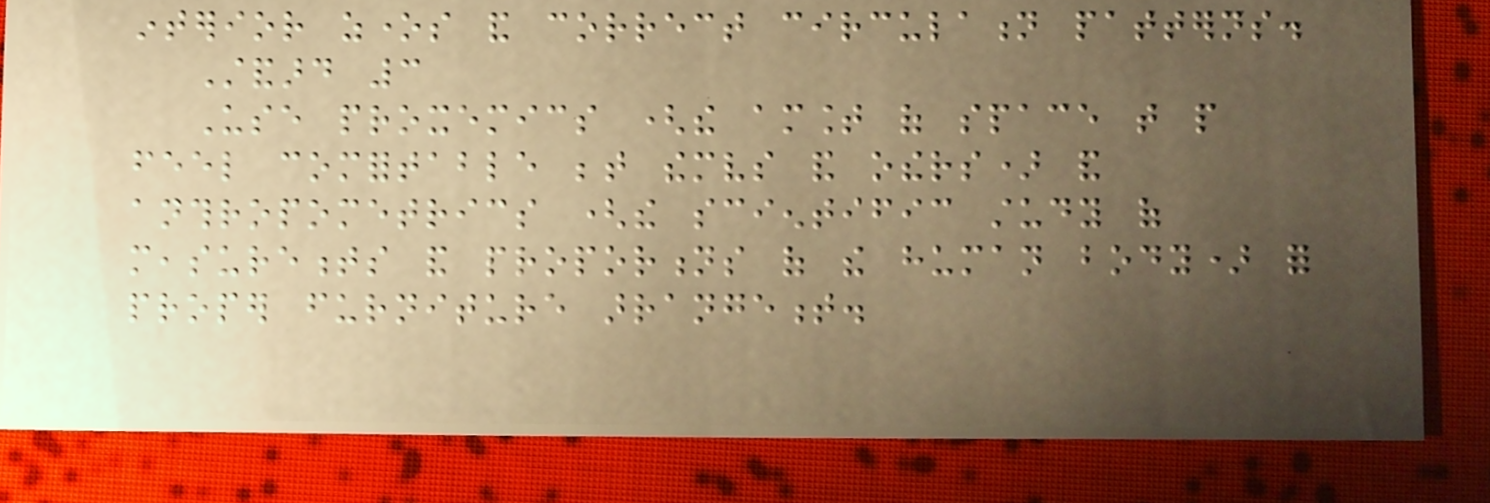interior zones and correct circulation patterns.
Standard 3
Use proxemics (the amount of space that people
feel comfortable between themselves and others) and
anthropometrics (the scientific study of
measurements and proportions of the human body) for
proper furniture arrangement.
